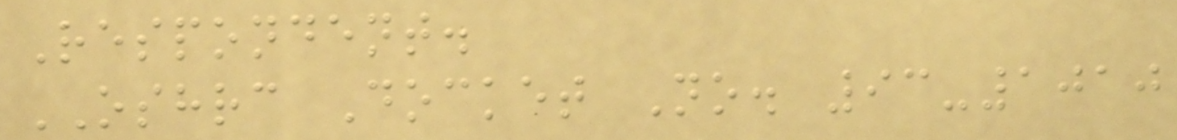Respondent.
OSHRC Docket No. 93-1010
